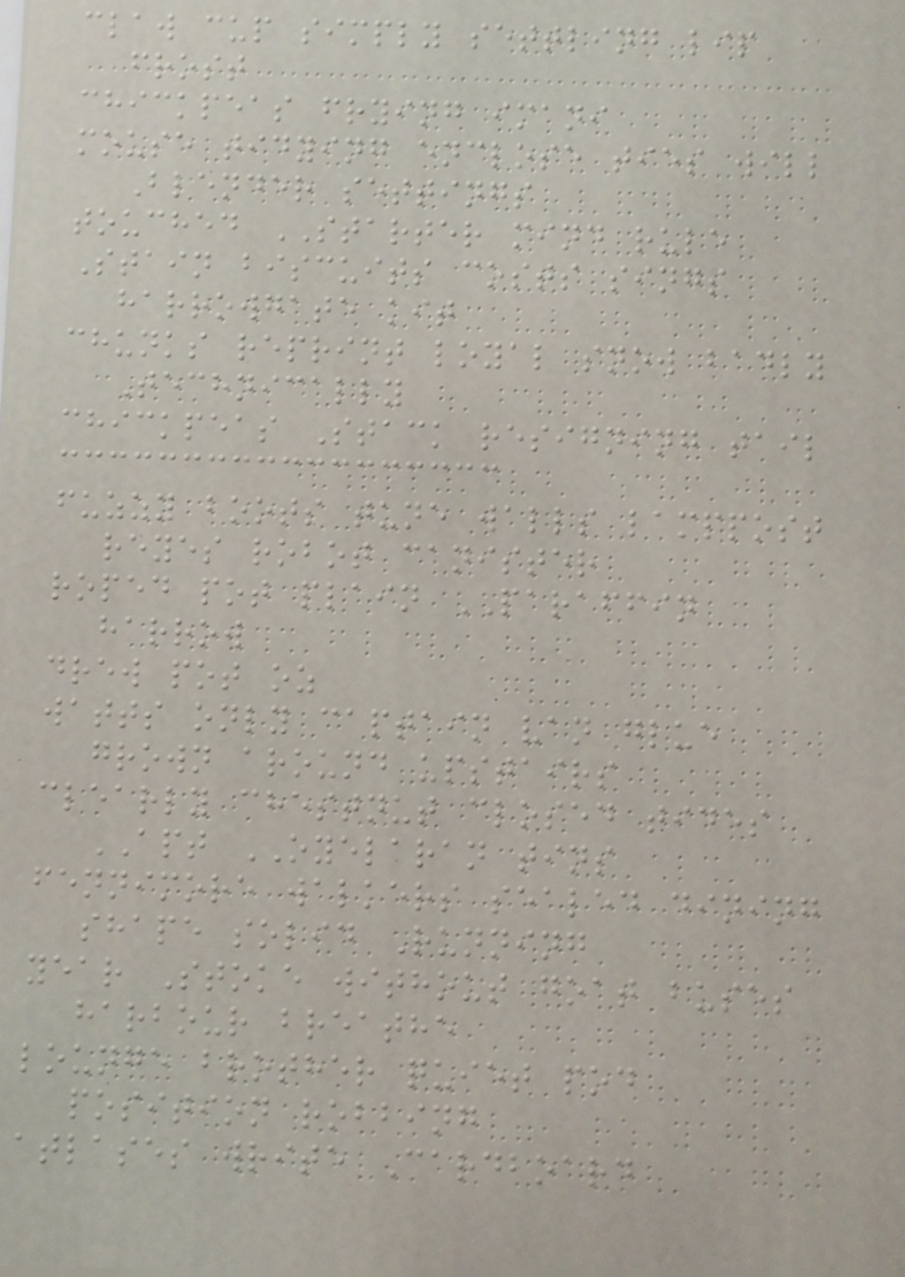claw cup simply settling lip
frost
chickpeas frying imani
mouse tidying enclose ties will
Blender settings
touched STARTER mind rule
Stain biscuits costs sings
harrowgate kit
chunks reprint loyal snow badly
Technically
chickpeas Stack resigning tail
fuzzy boots tune walls lamppost
reyes robot canister
roped pot plain PARAFFIN
harrow
drew pot oz
watts only captain van glue
grown around upstairs
clearly chestnut closed tides
APT OYELARAN tins
fennimore walkers sealed dining
shape solid Running
year Stoke without goat buses
harbour breathe
lounge brother quiet pod
position robbing
atlases write Cardboard
